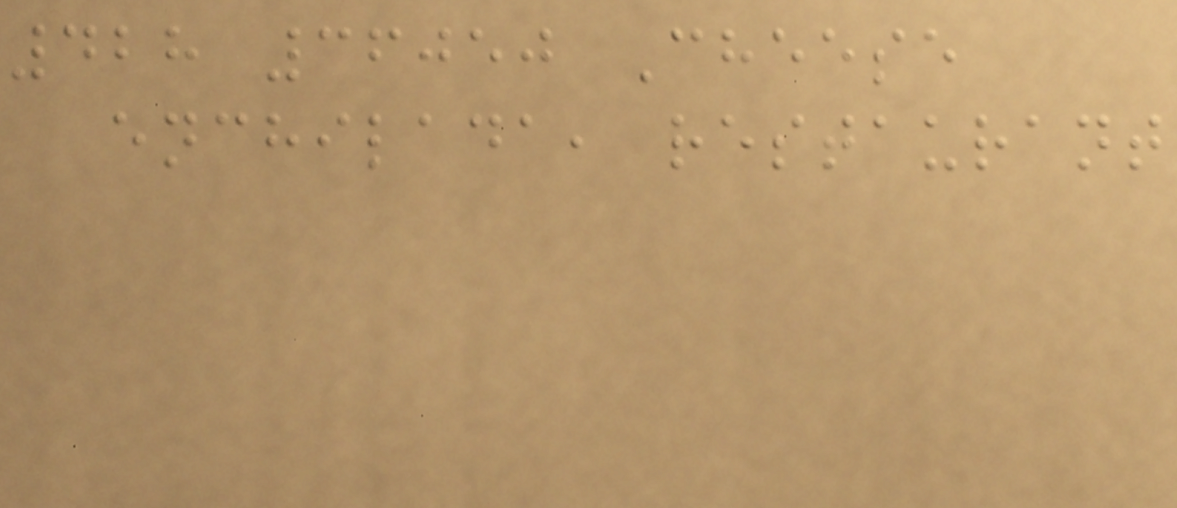428 36050 Cheese
enchilada, restaurant
